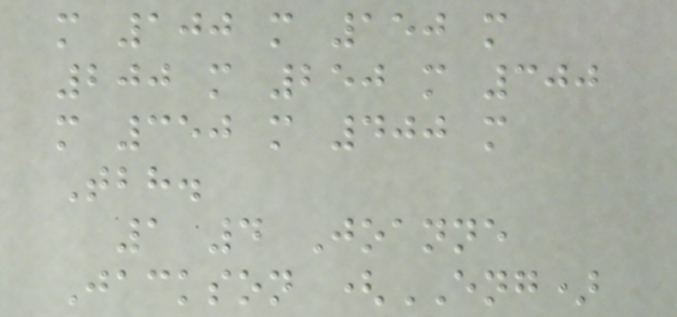m 100 m 150 m
200 m 250 m 300
m 350 m 400 m
Tbh.
1 4 Joanne
Jackson (ENG)
